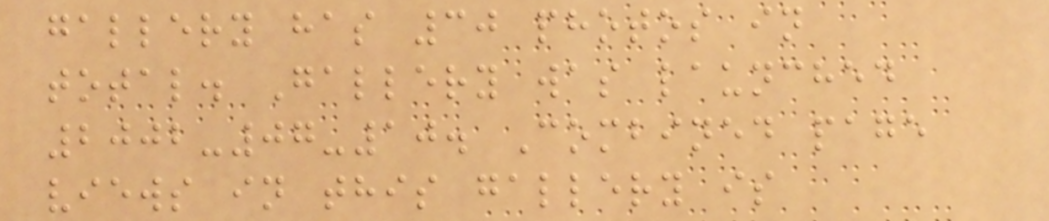gallery has 30 photos in
total. Gallery was launched
2002-07-10. Combined page
views in this gallery is
